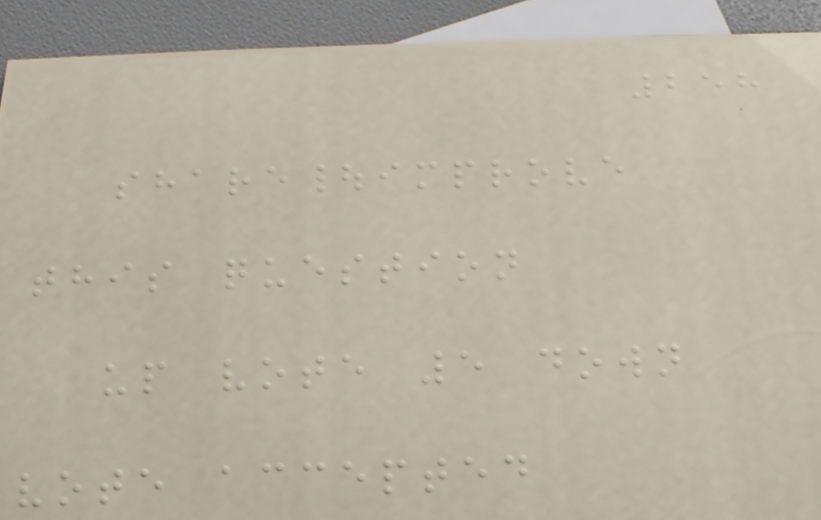258
share|improve
this question
up vote 5 down
vote accepted
